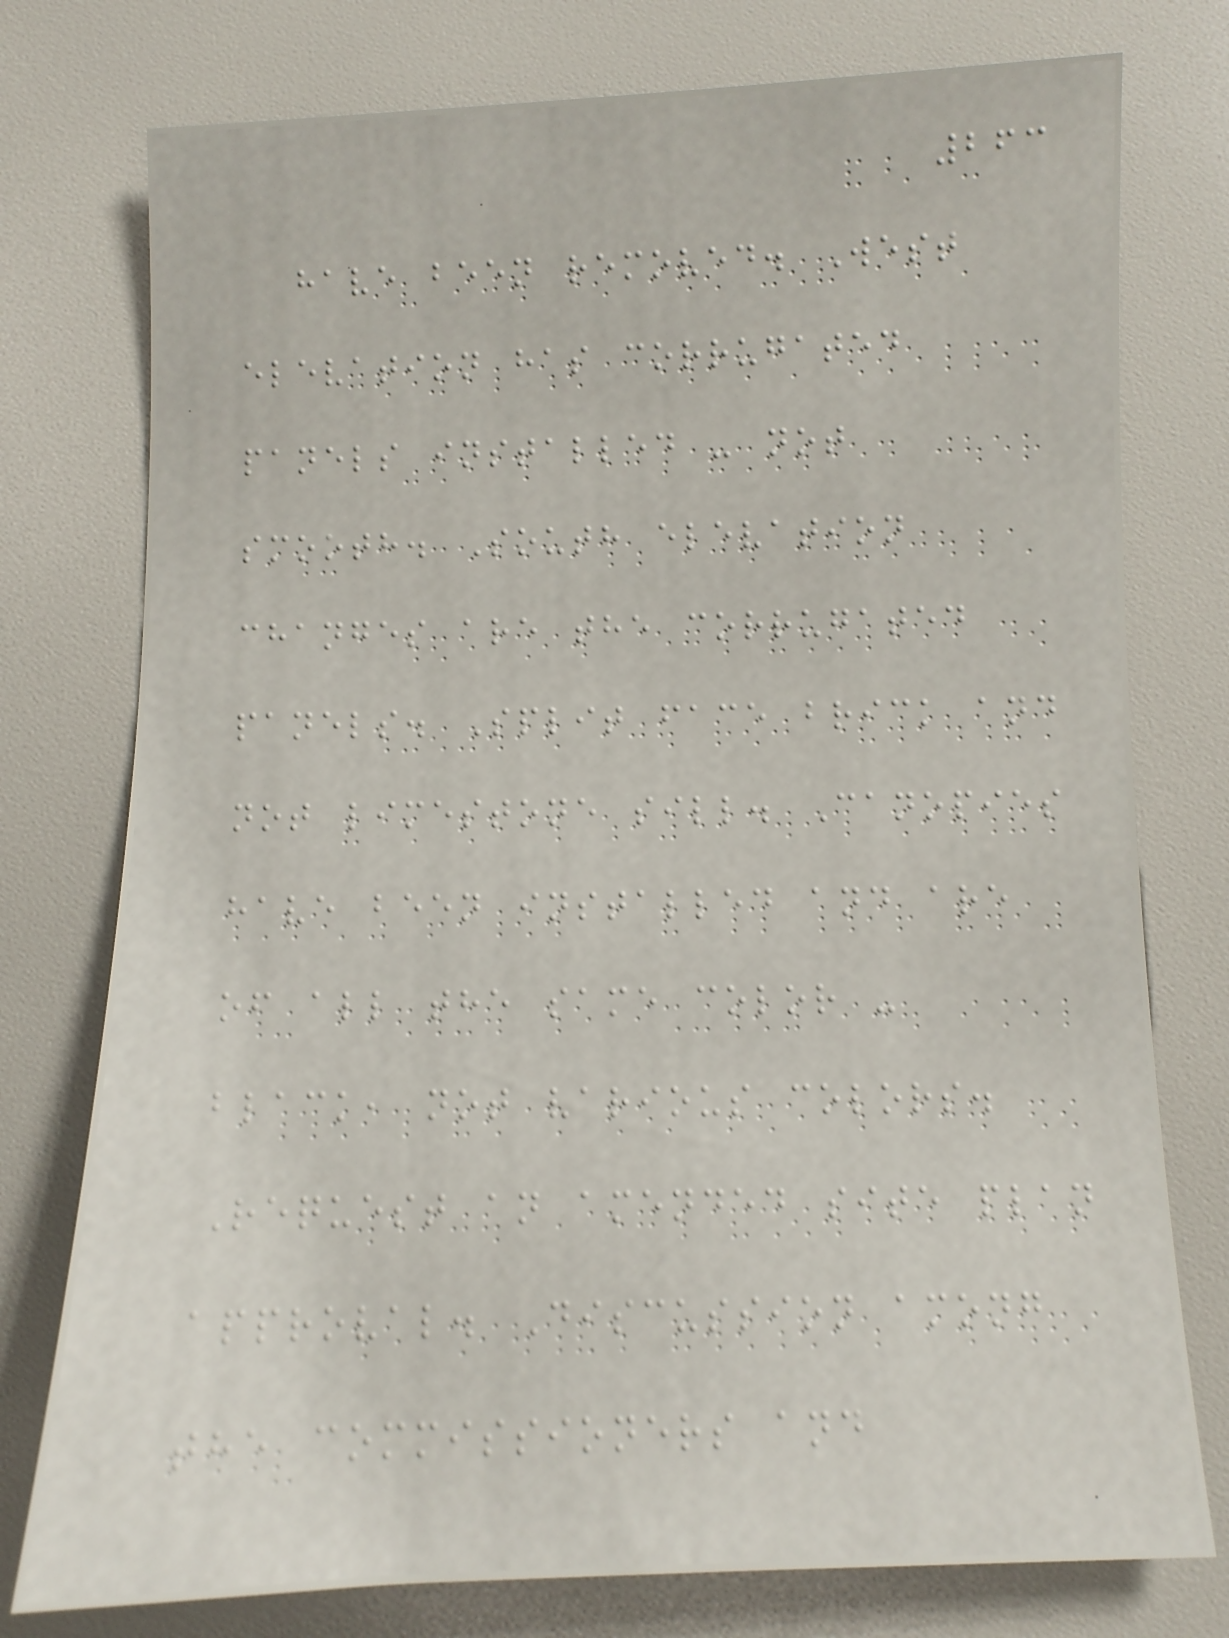263
have been removed. West
elevation has corrugated
panels installed - not
smooth. South elevation
changes are the corrugated
panels. Split face brick and
not limestone sill. Canopies
have been installed and are
of all the same color -
black, not various colors.
Request an amended site plan
approval. Discussion among
the commissioners and
